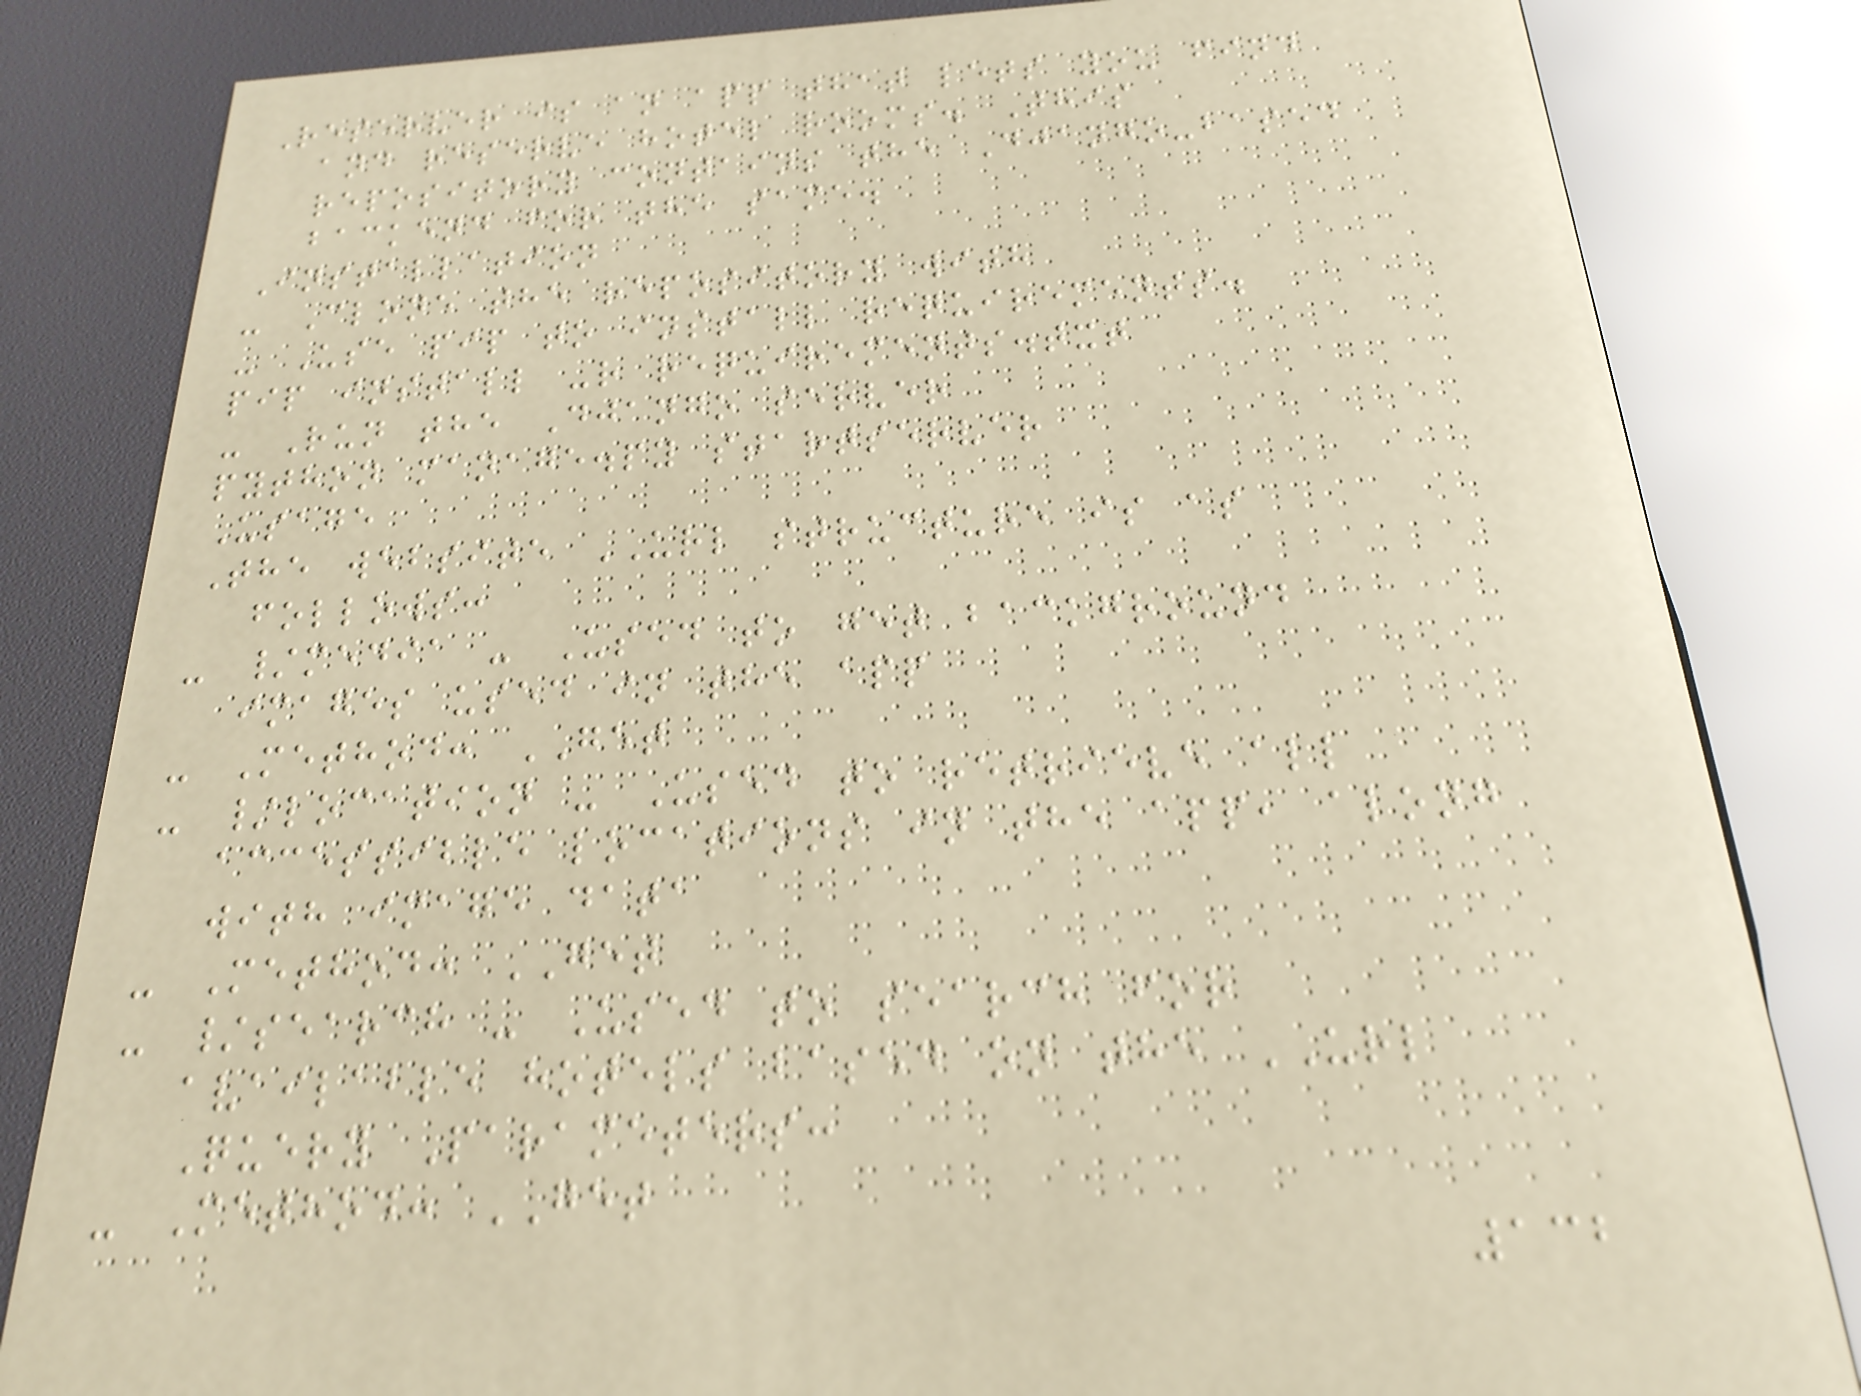Reserver is an app that lets you find
and reserve hotel rooms. This
repository contains the Django-based
backend for the same.
Installation
- Clone the repository with
- Use pip to install requirements.
pip install -r requirements.txt
- Run the Django server
python manage.py startserver
Usage
The website URL structure is as
follows:
- /media - Used to get background
images used in the app
- Method: GET
- /location - Used to retrieve all
accessible locations in the app, along
with image data
- Method: GET
- /search - Used to search for
available hotels based on the URL
Query Parameters:
- Method: GET
132
